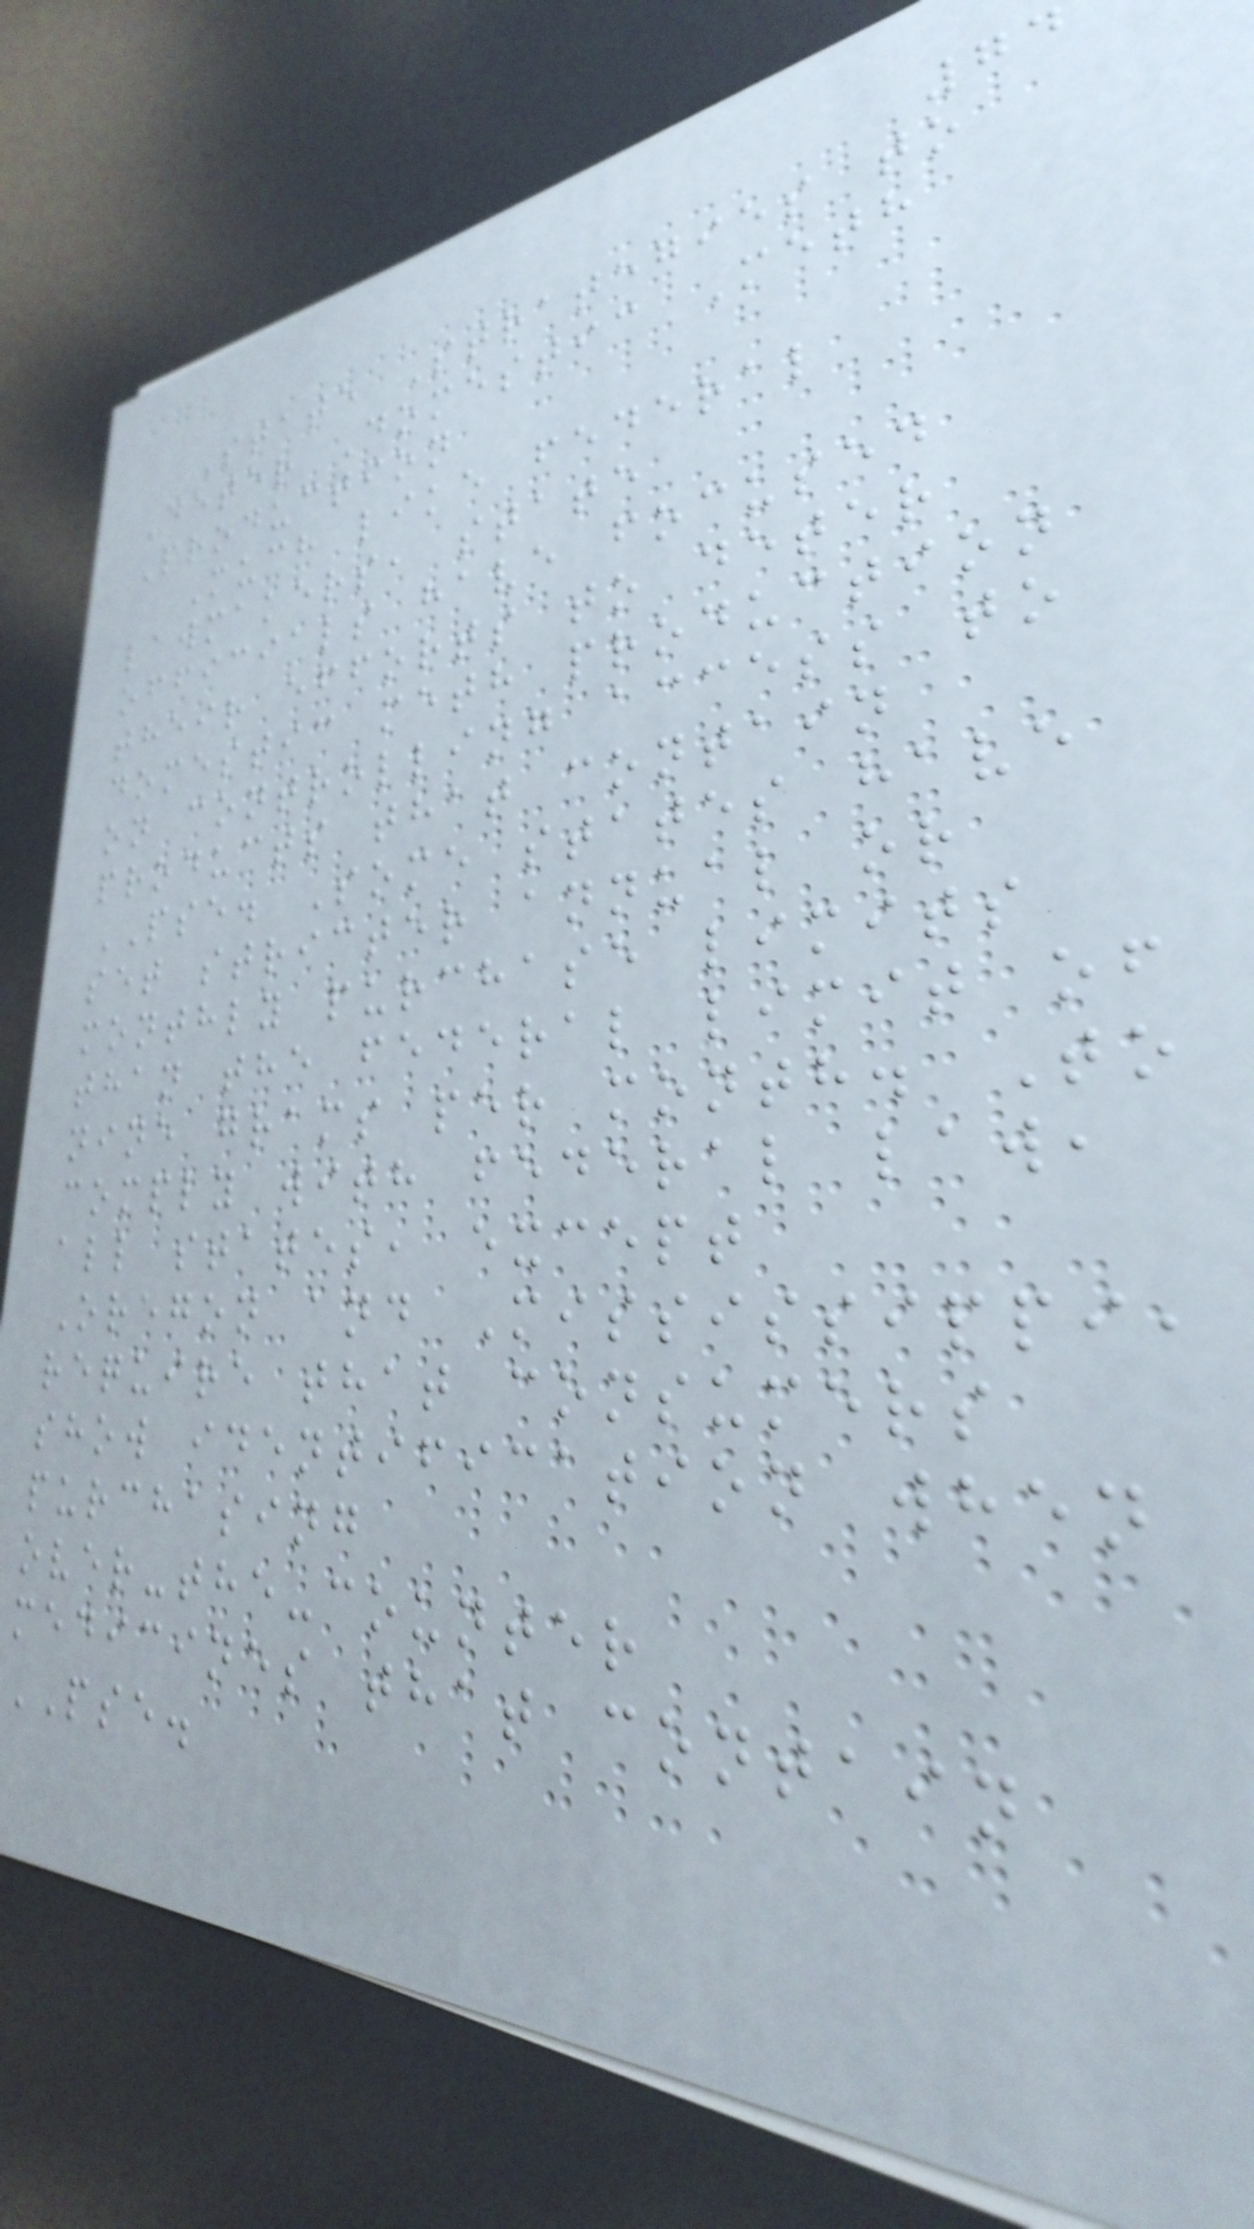74
State Strategies to
Deter Domestic Meth
Production
Much like federal
lawmakers, state
officials have focused
their efforts to deter
domestic meth production
on controlling access to
products that contain
PSE. Some states have
set stricter annual or
monthly purchase limits
than the federal limit of
nine grams per month. To
comply with federal law,
all states, except
Oregon and Mississippi,
require that consumers
show identification when
purchasing
over-the-counter
medicines that contain
PSE.
